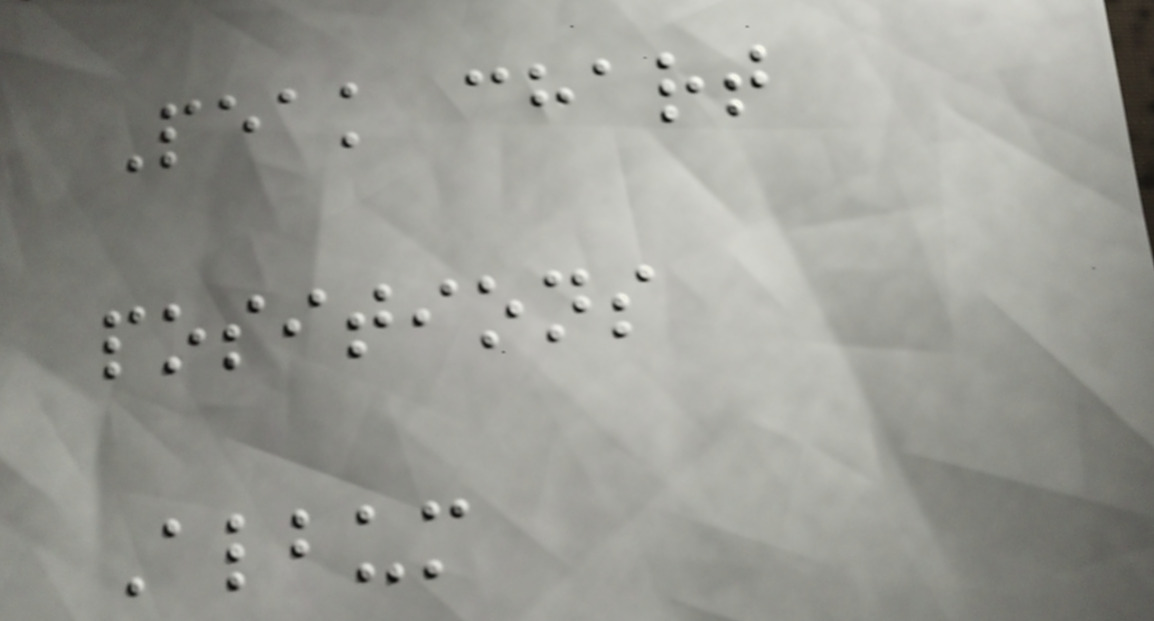Peak chart
positions
Album
